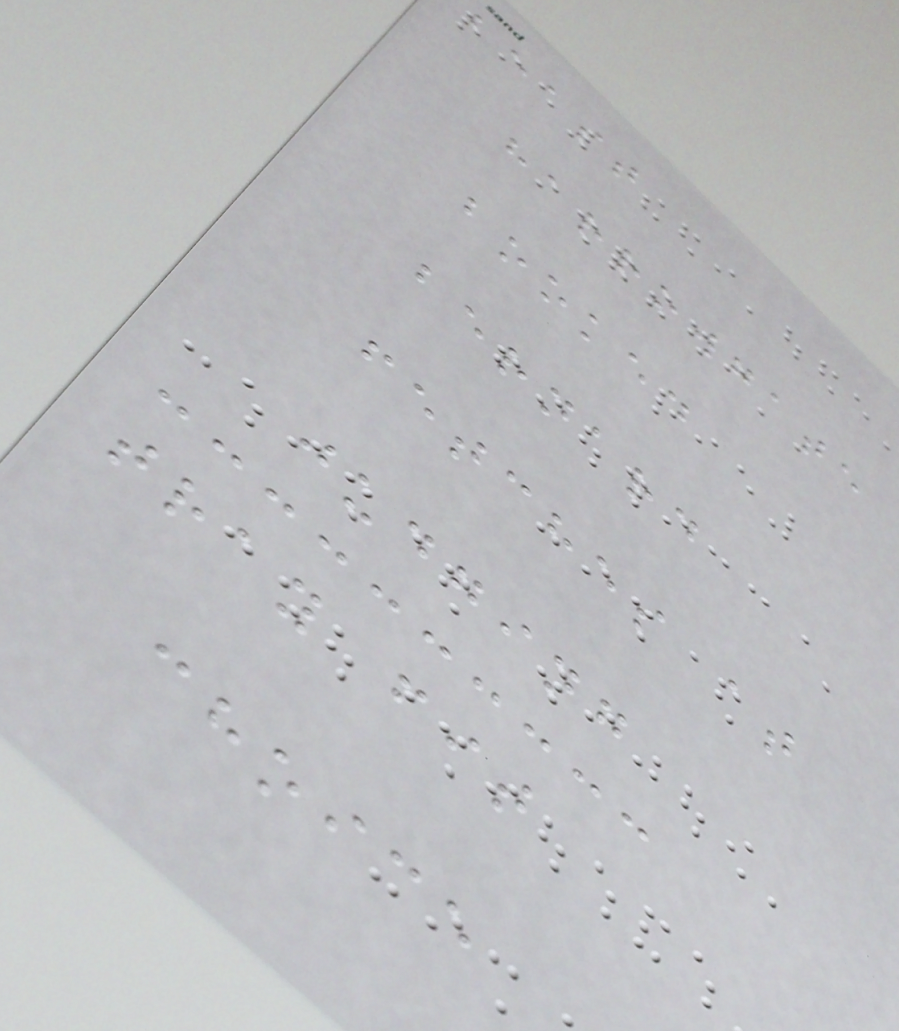beast
harrowgate
booked
bernard
fetches at
judging
tray fit
choice
